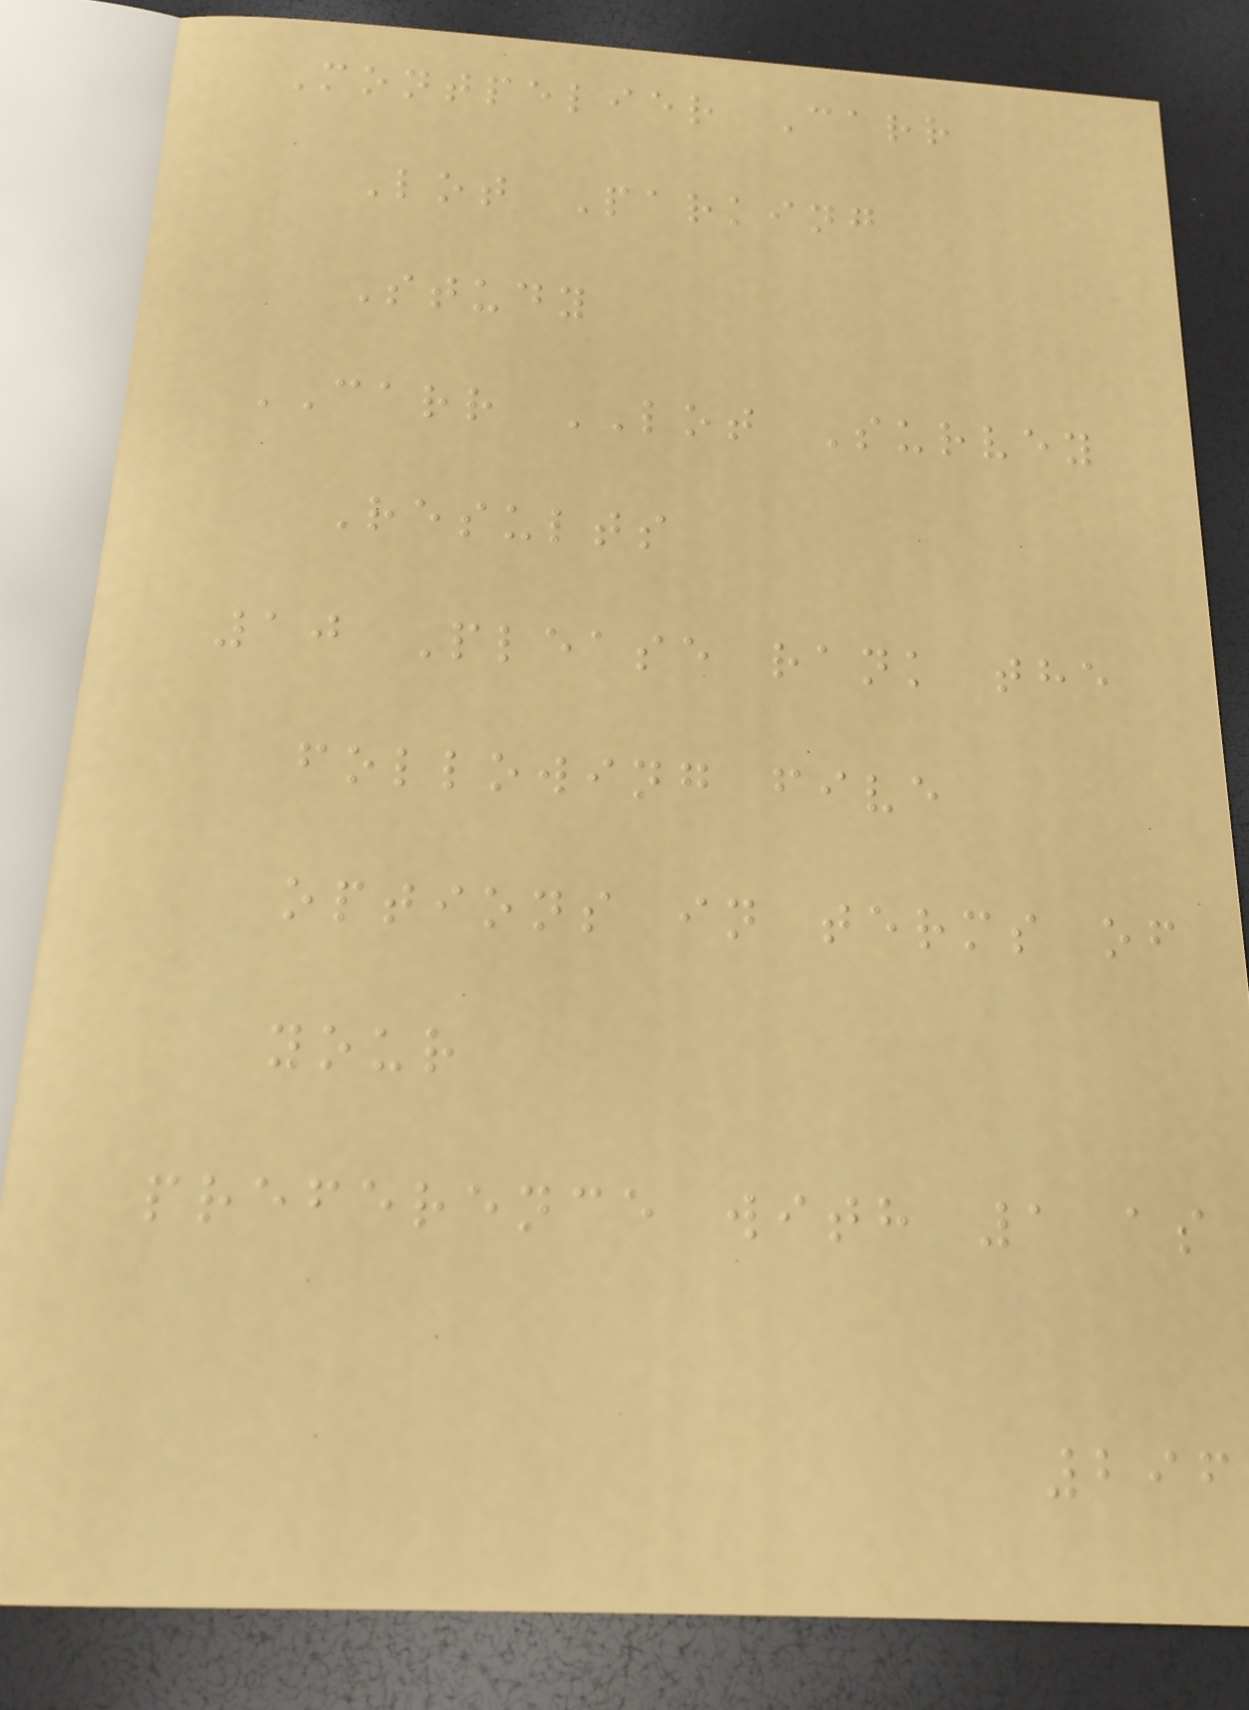Montpelier Carr
Lot Parking
Study
CARR LOT Survey
Results
10 Please rank the
following five
options in terms of
your
preference with 1 as
296
